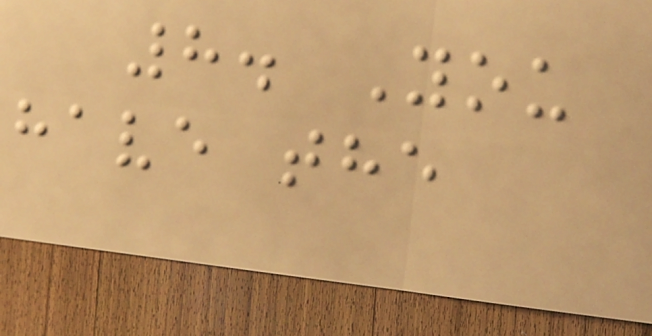8. You
have the
